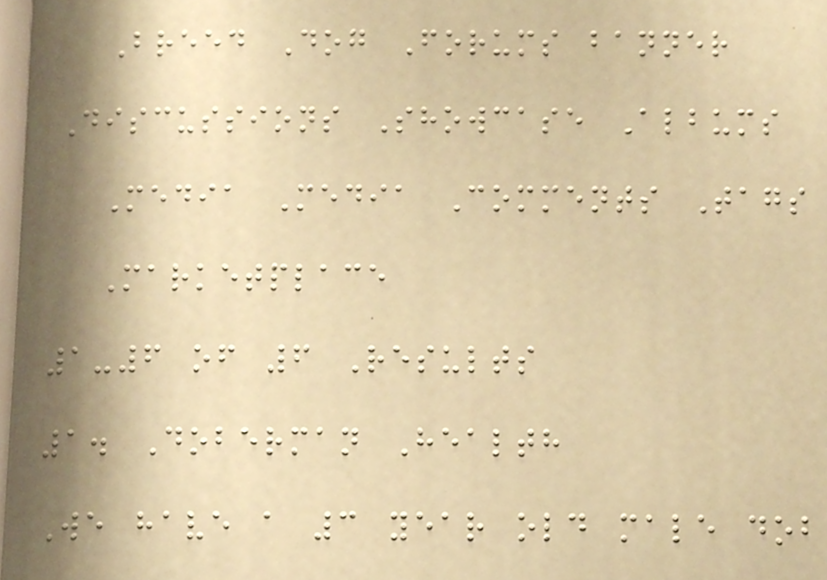Breed Dog Forums banner
Discussions Showcase Albums
Media Media Comments Tags
Marketplace
1-6 of 6 Results
1. Doberman Health
We have a 3 year old male dob
